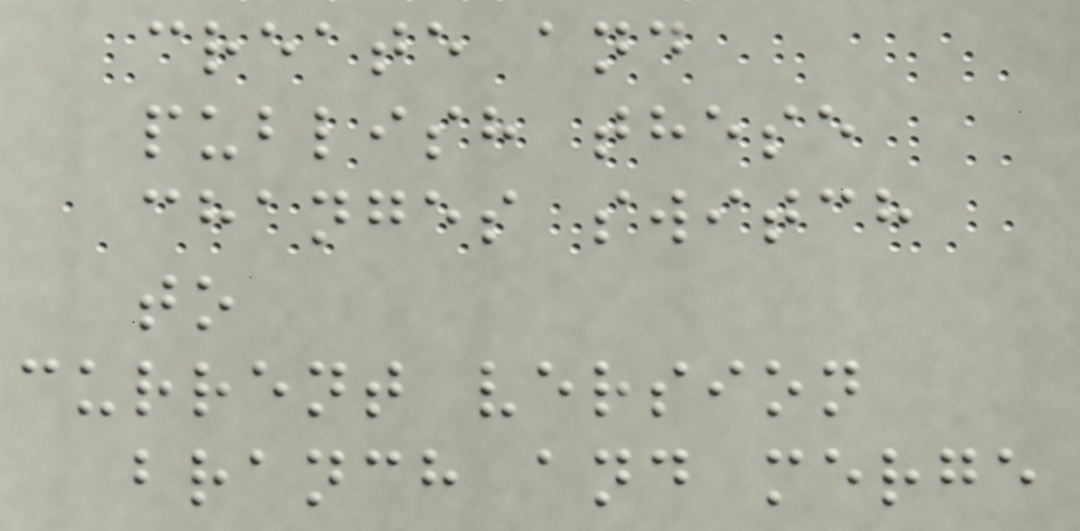create and
publish these
changes switch
to
current version
branch and merge
